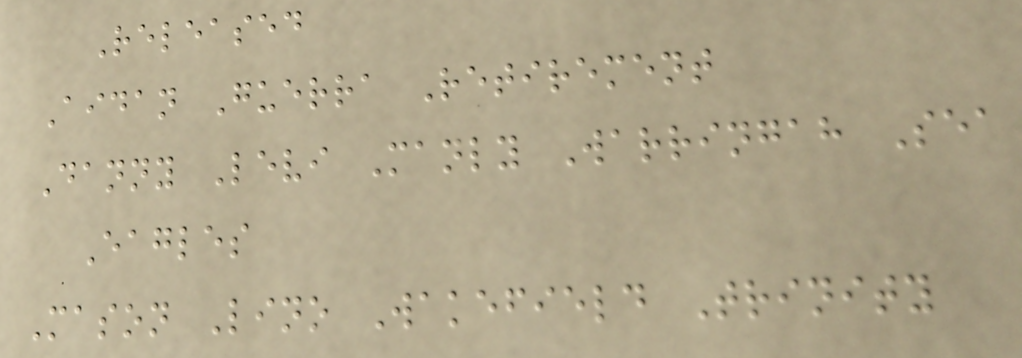Released
Aidan Guerra Retirement
Danny Levi Manly Warringah Sea
Eagles
Mason Lino Wakefield Trinity
